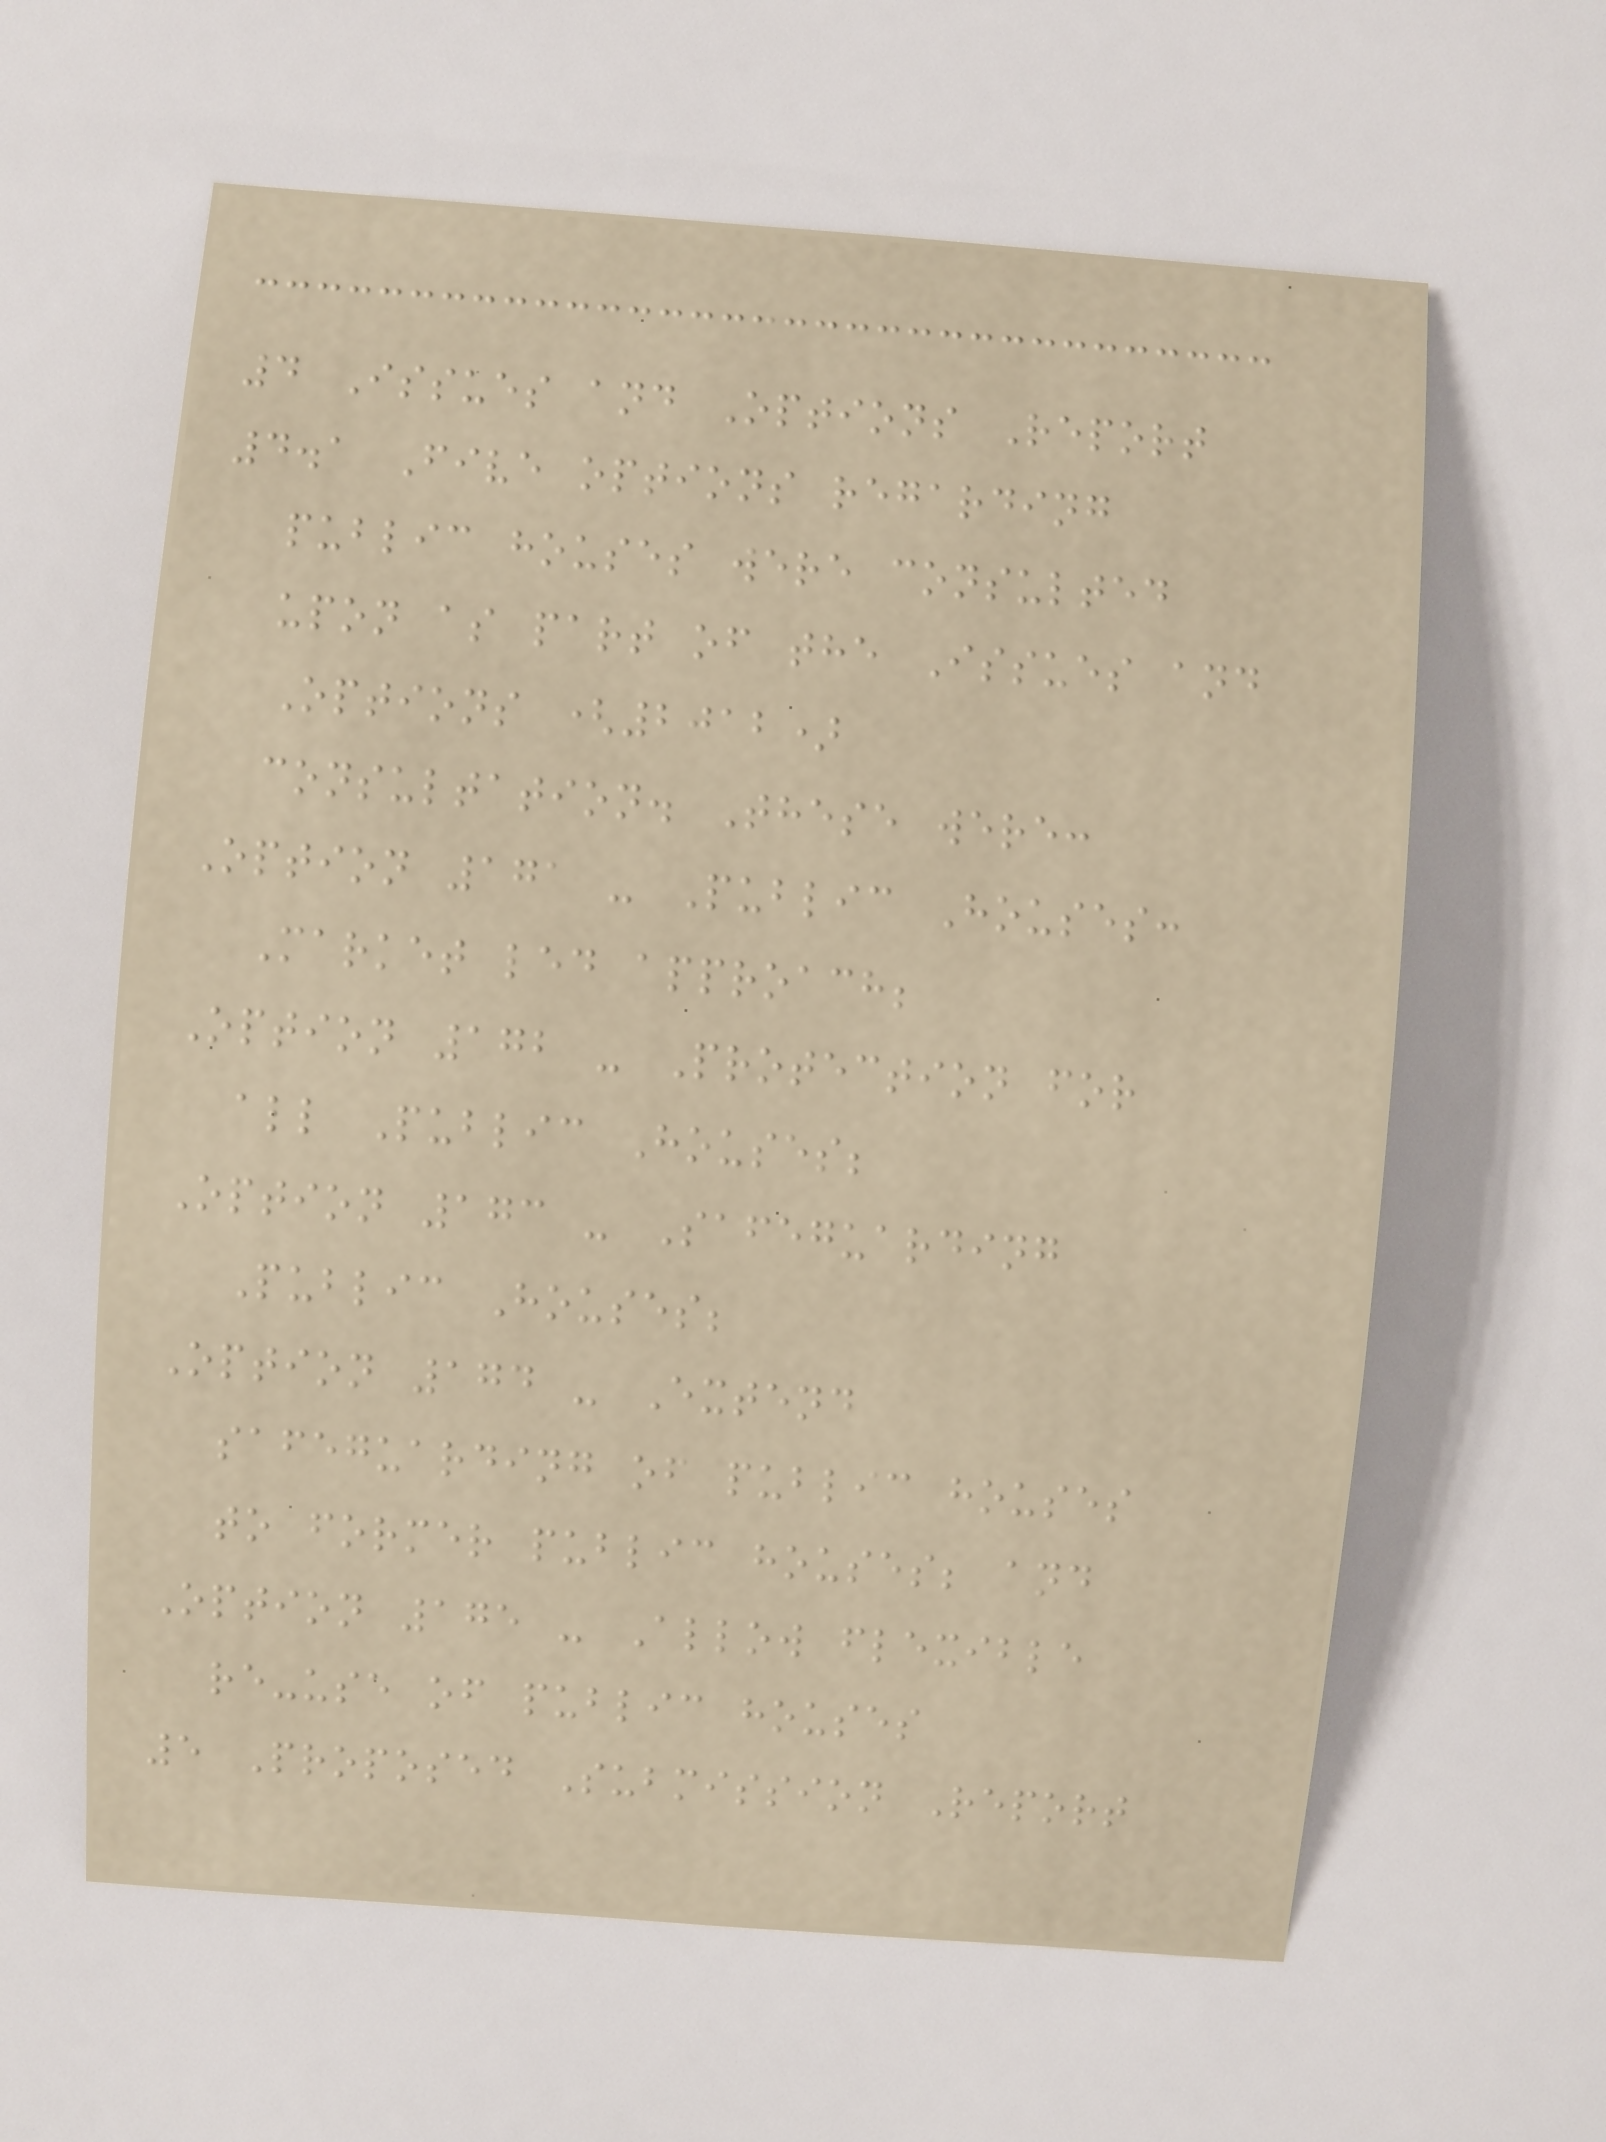4 Issues and Options Report
4.1 Five options regarding
public houses were consulted
upon as part of the Issues and
Options (2012)
consultation. These were:
Option 171 - Public Houses:
Market led approach;
Option 172 - Protection for
all Public Houses;
Option 173 - Safeguarding
Public Houses;
Option 174 - Extend
safeguarding of public houses
to former public houses; and
Option 175 - Allow flexible
re-use of public houses
5 Proposed Submission Report
